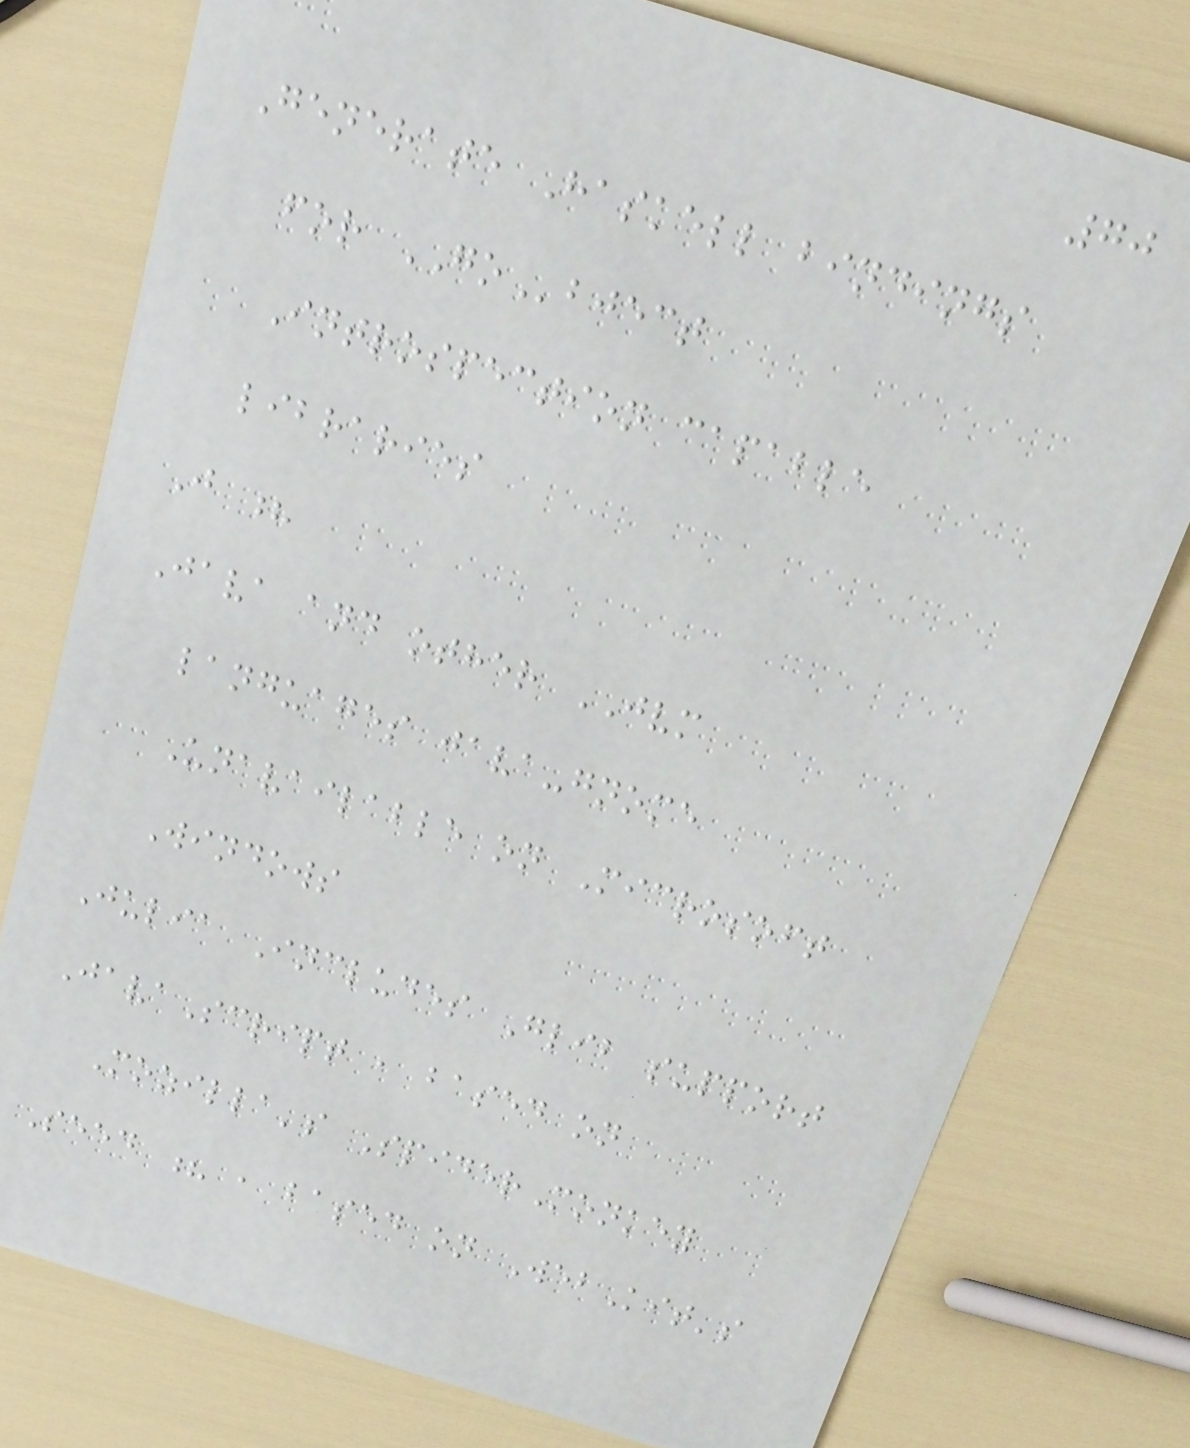70
Generate Haskell bindings
for GObject
Introspection capable
libraries
J ?
Java and other JVM
languages java-gnome
Unavailable on Microsoft
Windows
Julia Includes Glib support
JavaScript , based on
Mozilla's SpiderMonkey
Seed ? , based on WebKit's
